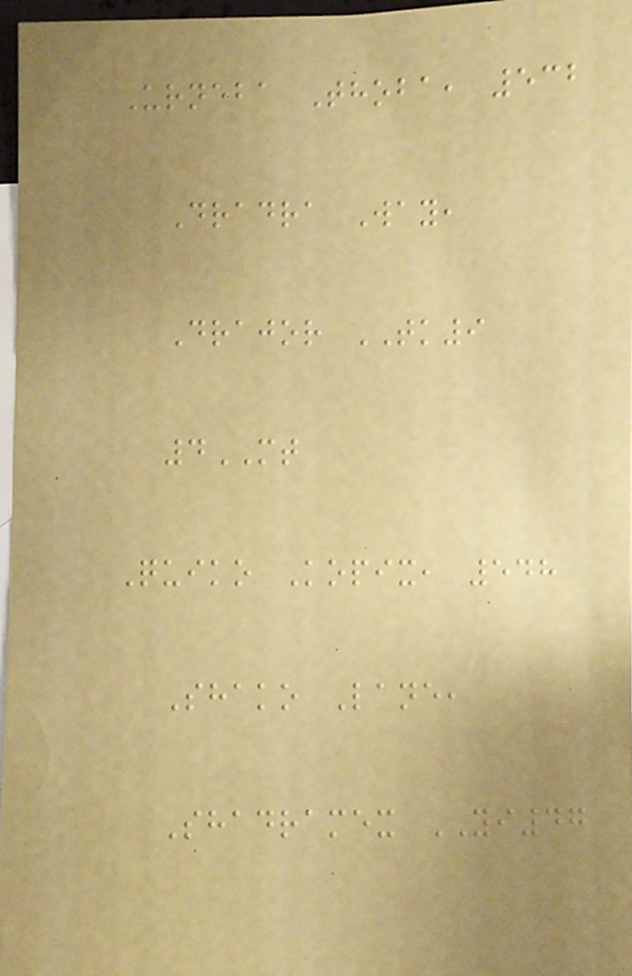Urneba Thoba, 532
Dradra Way,
Drajor TK9
4MT
Quiko Kopix, 548
Shako Lane,
Shadramex YI47
